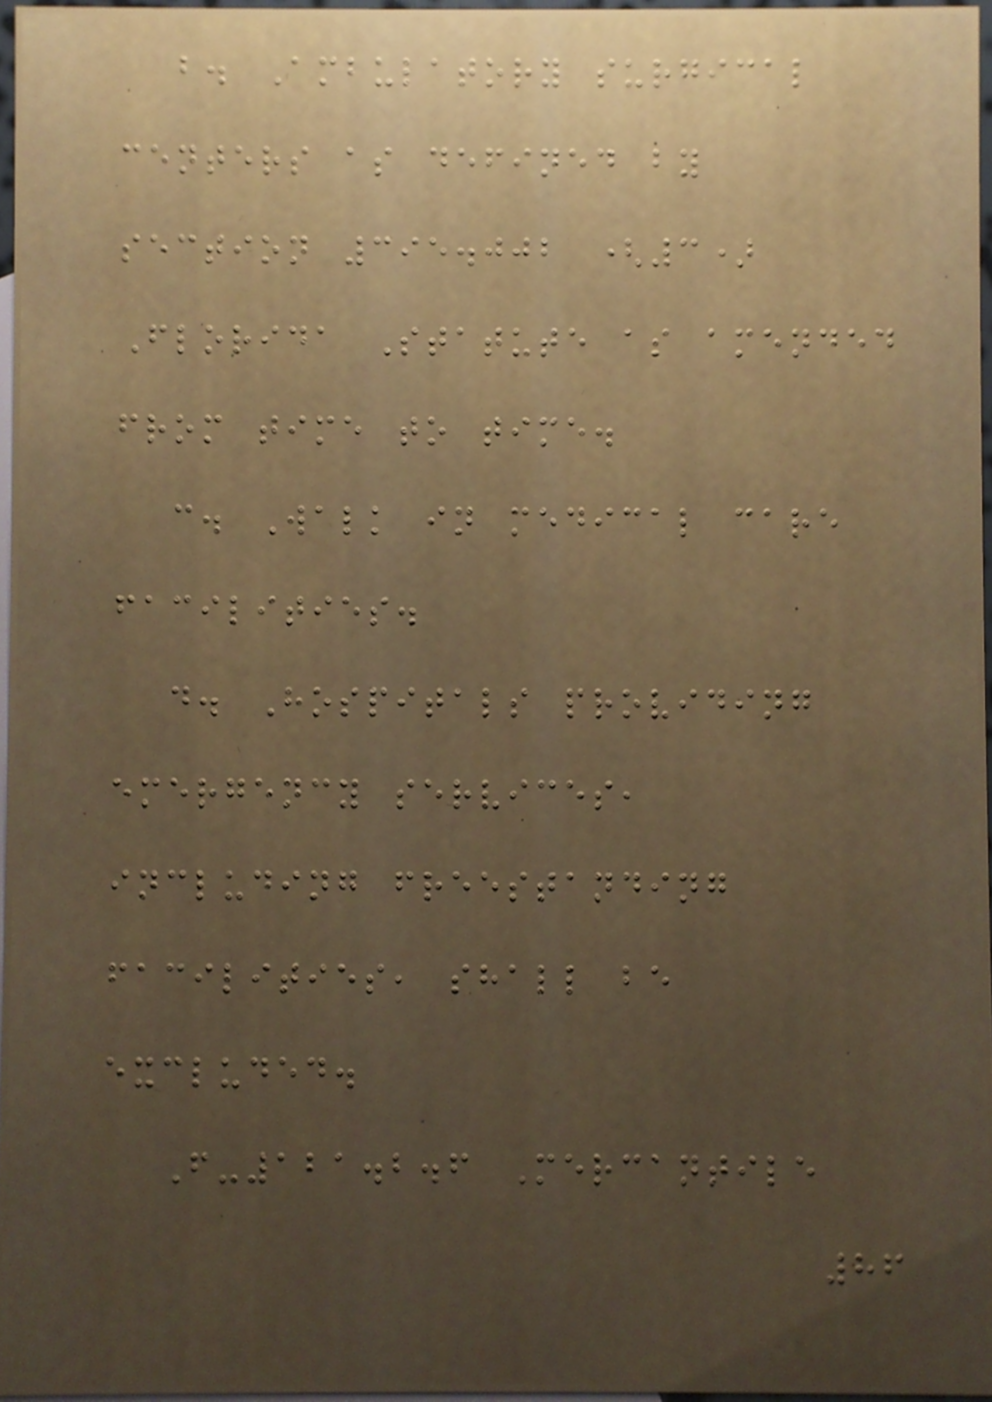b. Ambulatory surgical
centers as defined by
section 395.002 (3)
Florida Statute as amended
from time to time.
c. Walk in medical care
facilities.
d. Hospitals providing
emergency services,
including freestanding
facilities, shall be
excluded.
F-121.2.6 Mercantile
86
